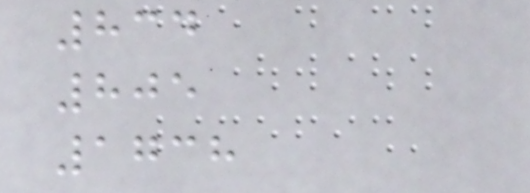834
805
1738
